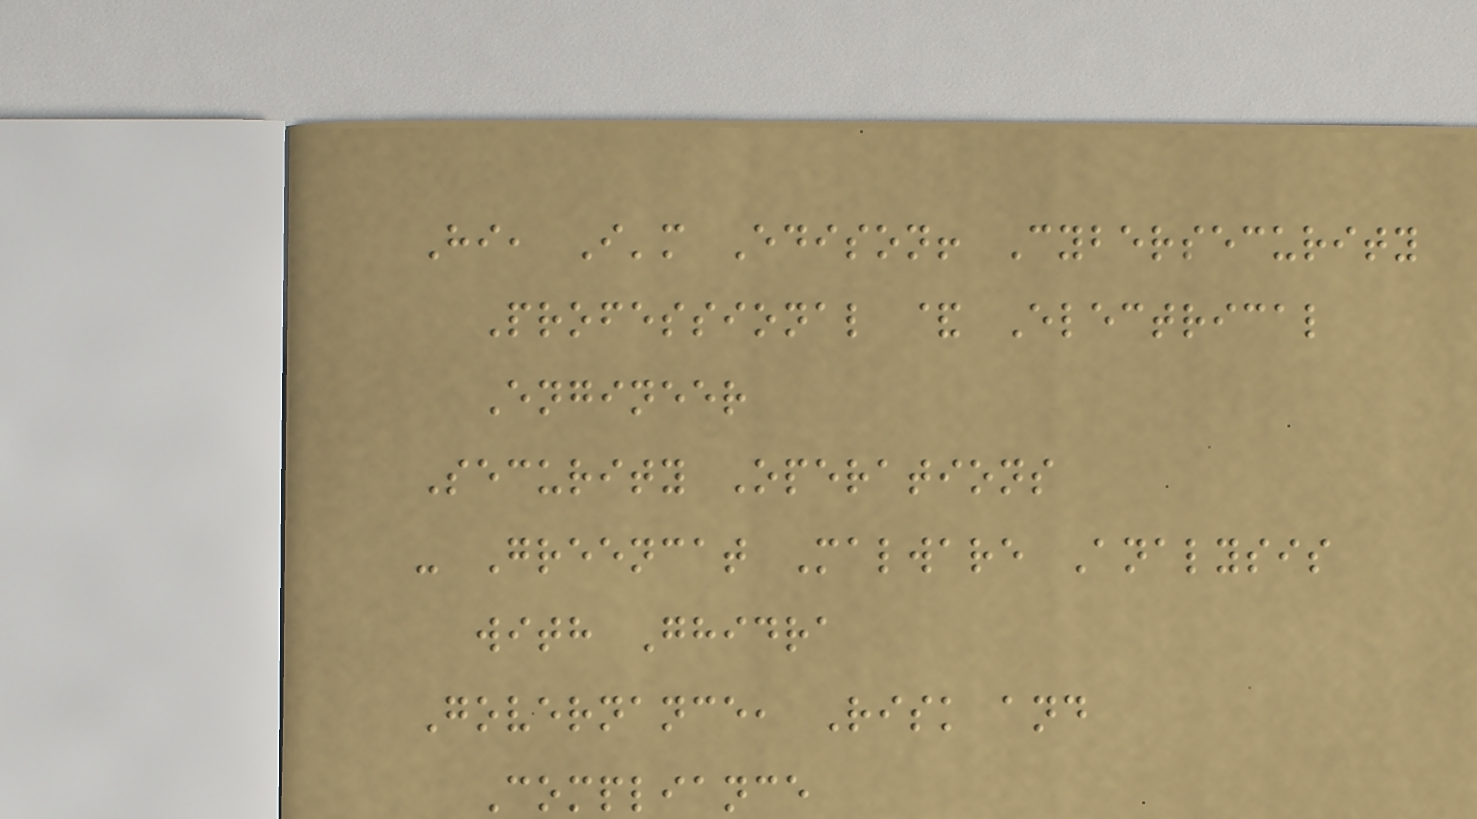Hi, I'm Edison! Cybersecurity
Professional & Electrical
Engineer
Security Operations
- Greencat Malware Analysis
with Ghidra
Governance, Risk and
Compliance
